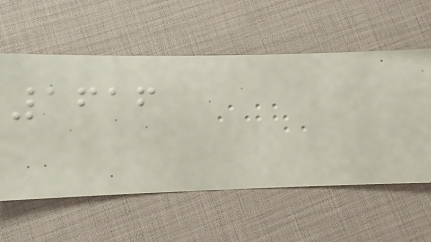1616
